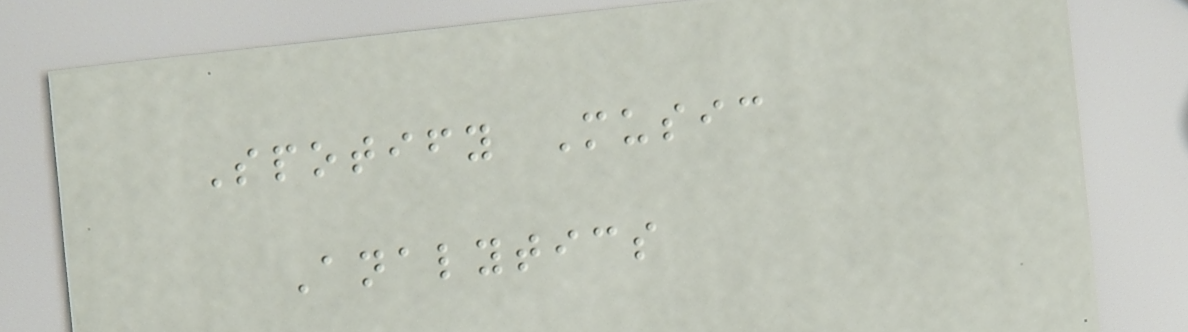Spotify Music
Analytics
